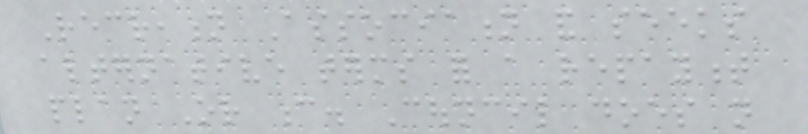Recreation Association and seeks
alternative terms for a repayment
plan Or c. Council does not
